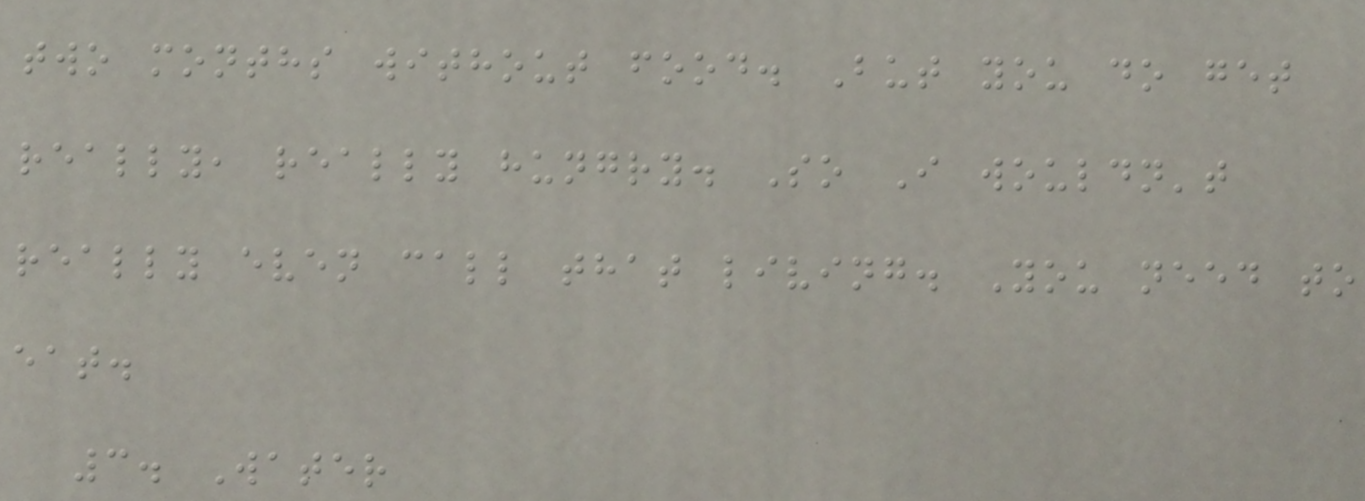two months without food. But you do get
really, really hungry. So I wouldn't
really even call that living. You need to
eat.
3. Water
